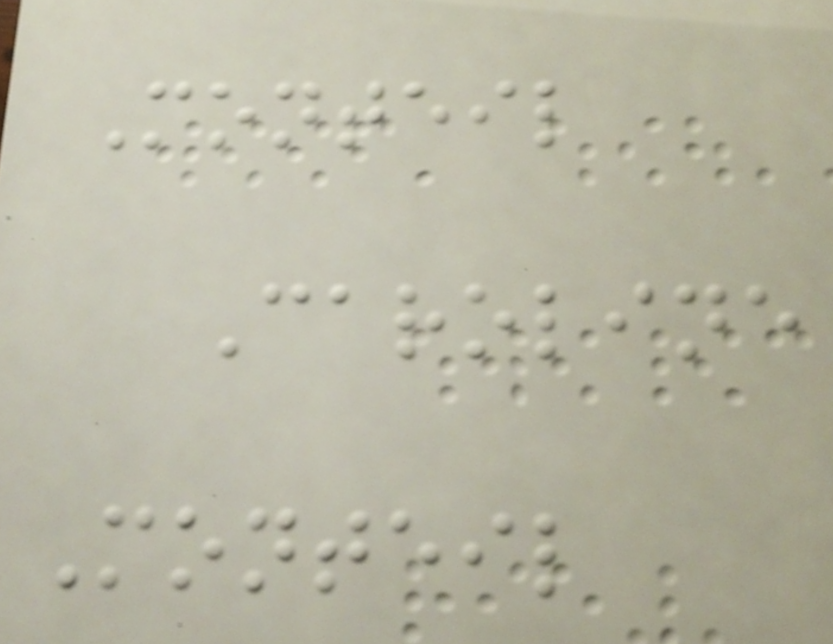Monteil
Caroline
Monteil
